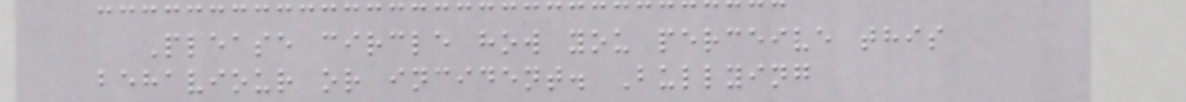Please circle how you perceive this
behaviour or incident. Bullying
